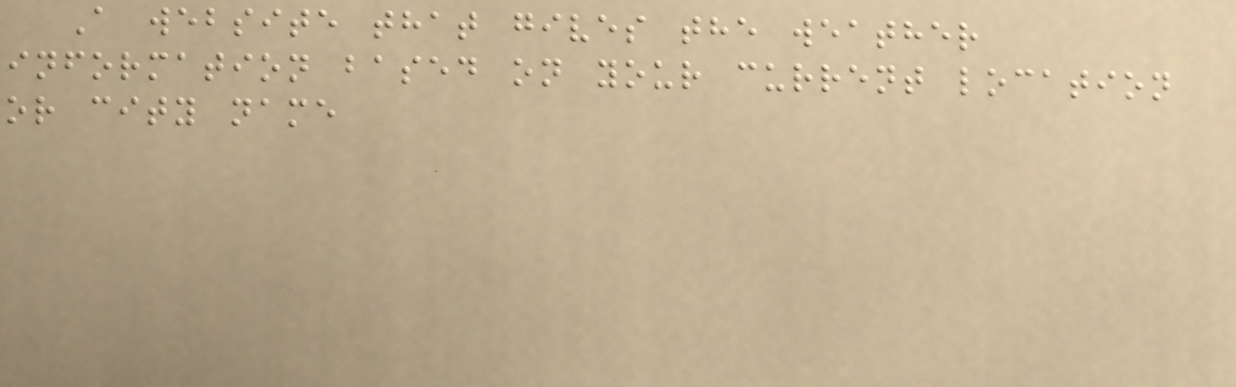A website that gives the weather
information based on your current location
or city name
